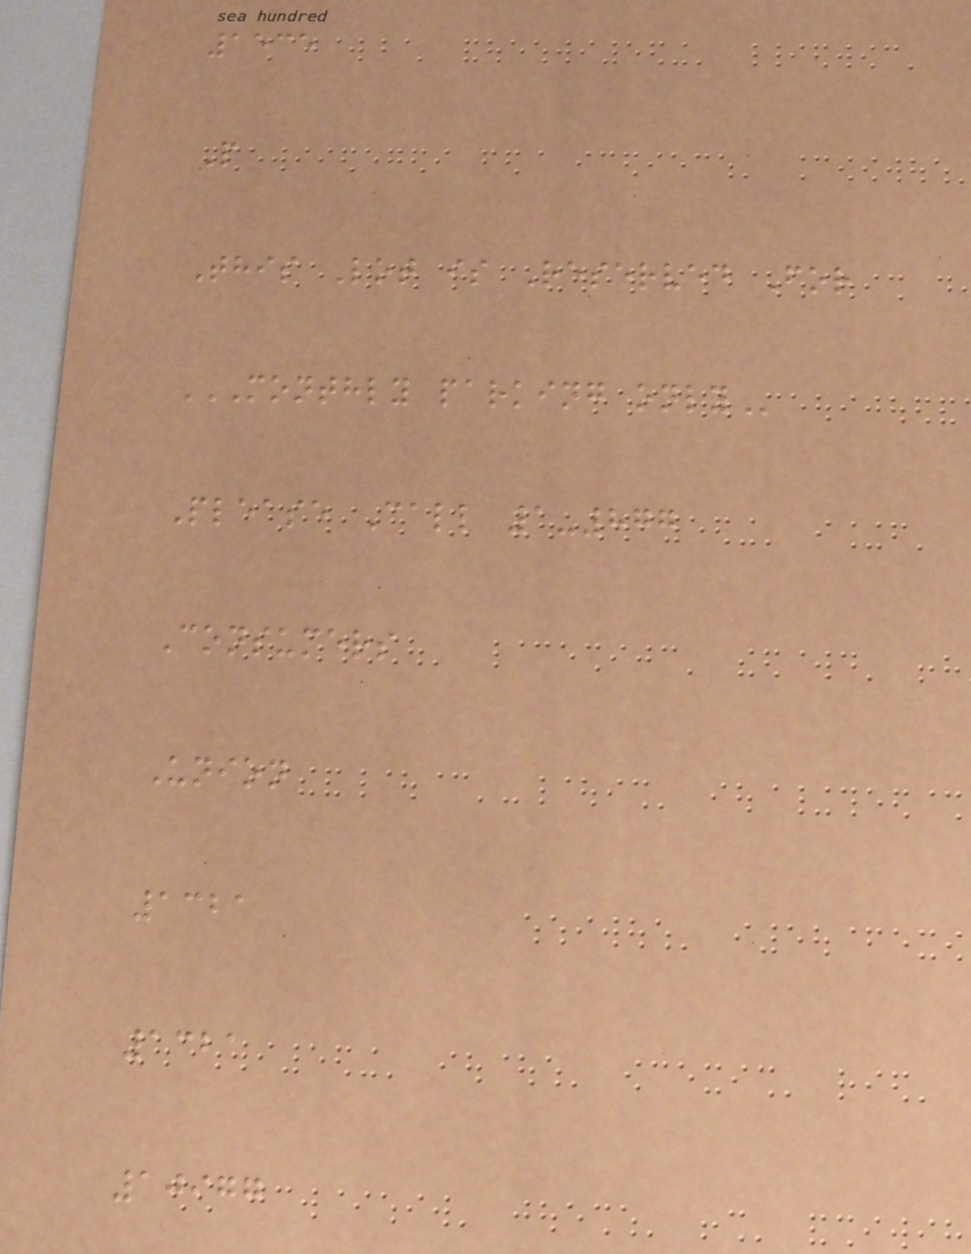1535
P
This Lot is Reserved For
MONTHLY PARKING ONLY
Please Call 1-877
Consumers
Union
1321
1321
10977
